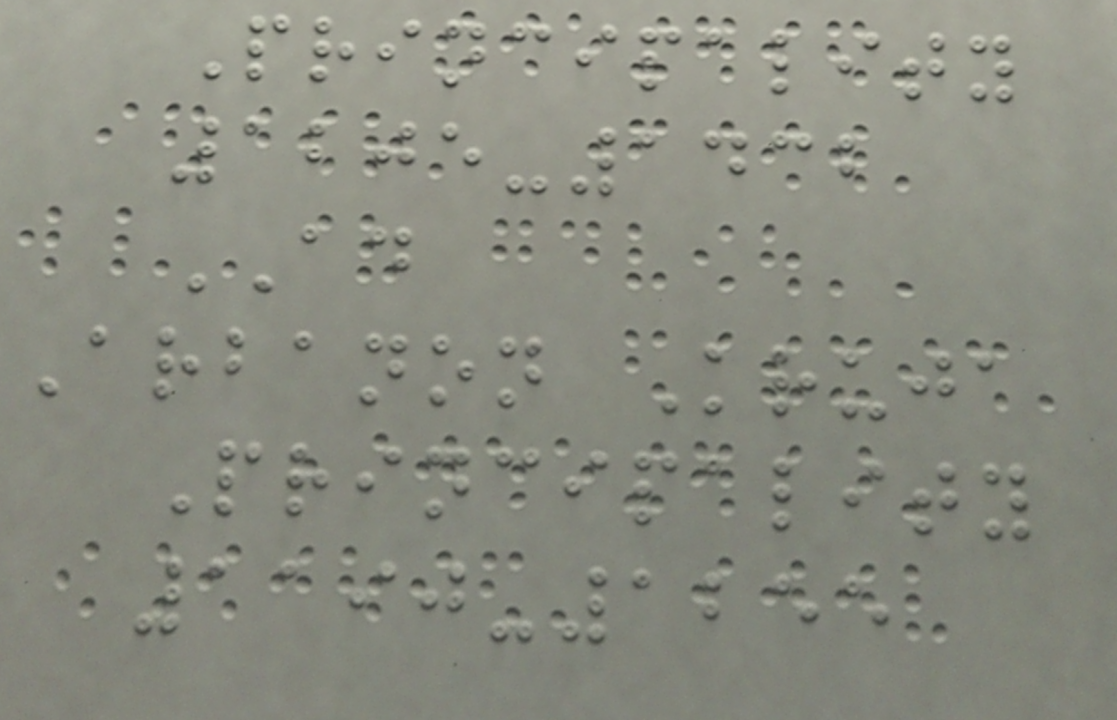Principality
1205-1432
AD
Arbanon Kruja
Principality
1190-1255
